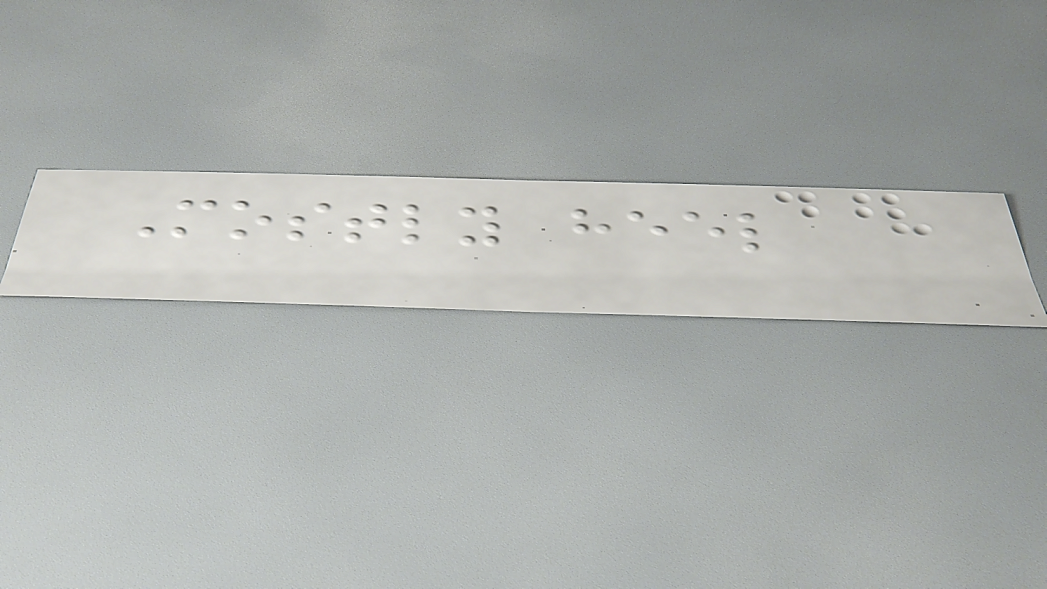Mostly heel
